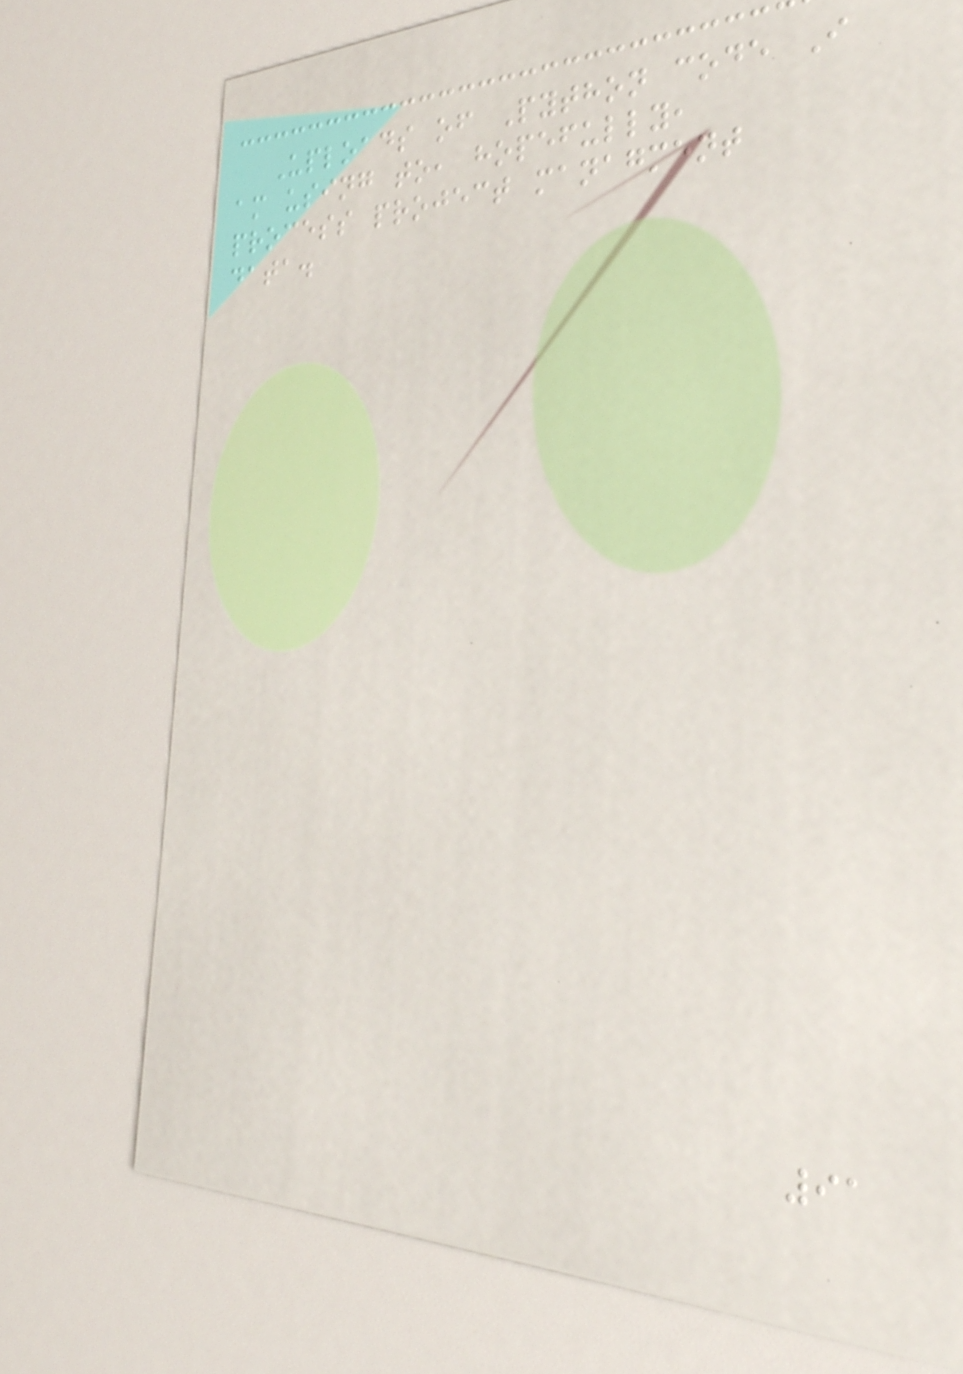Uploads of Python code I
am using to, hopefully,
process project managment
data.
91
